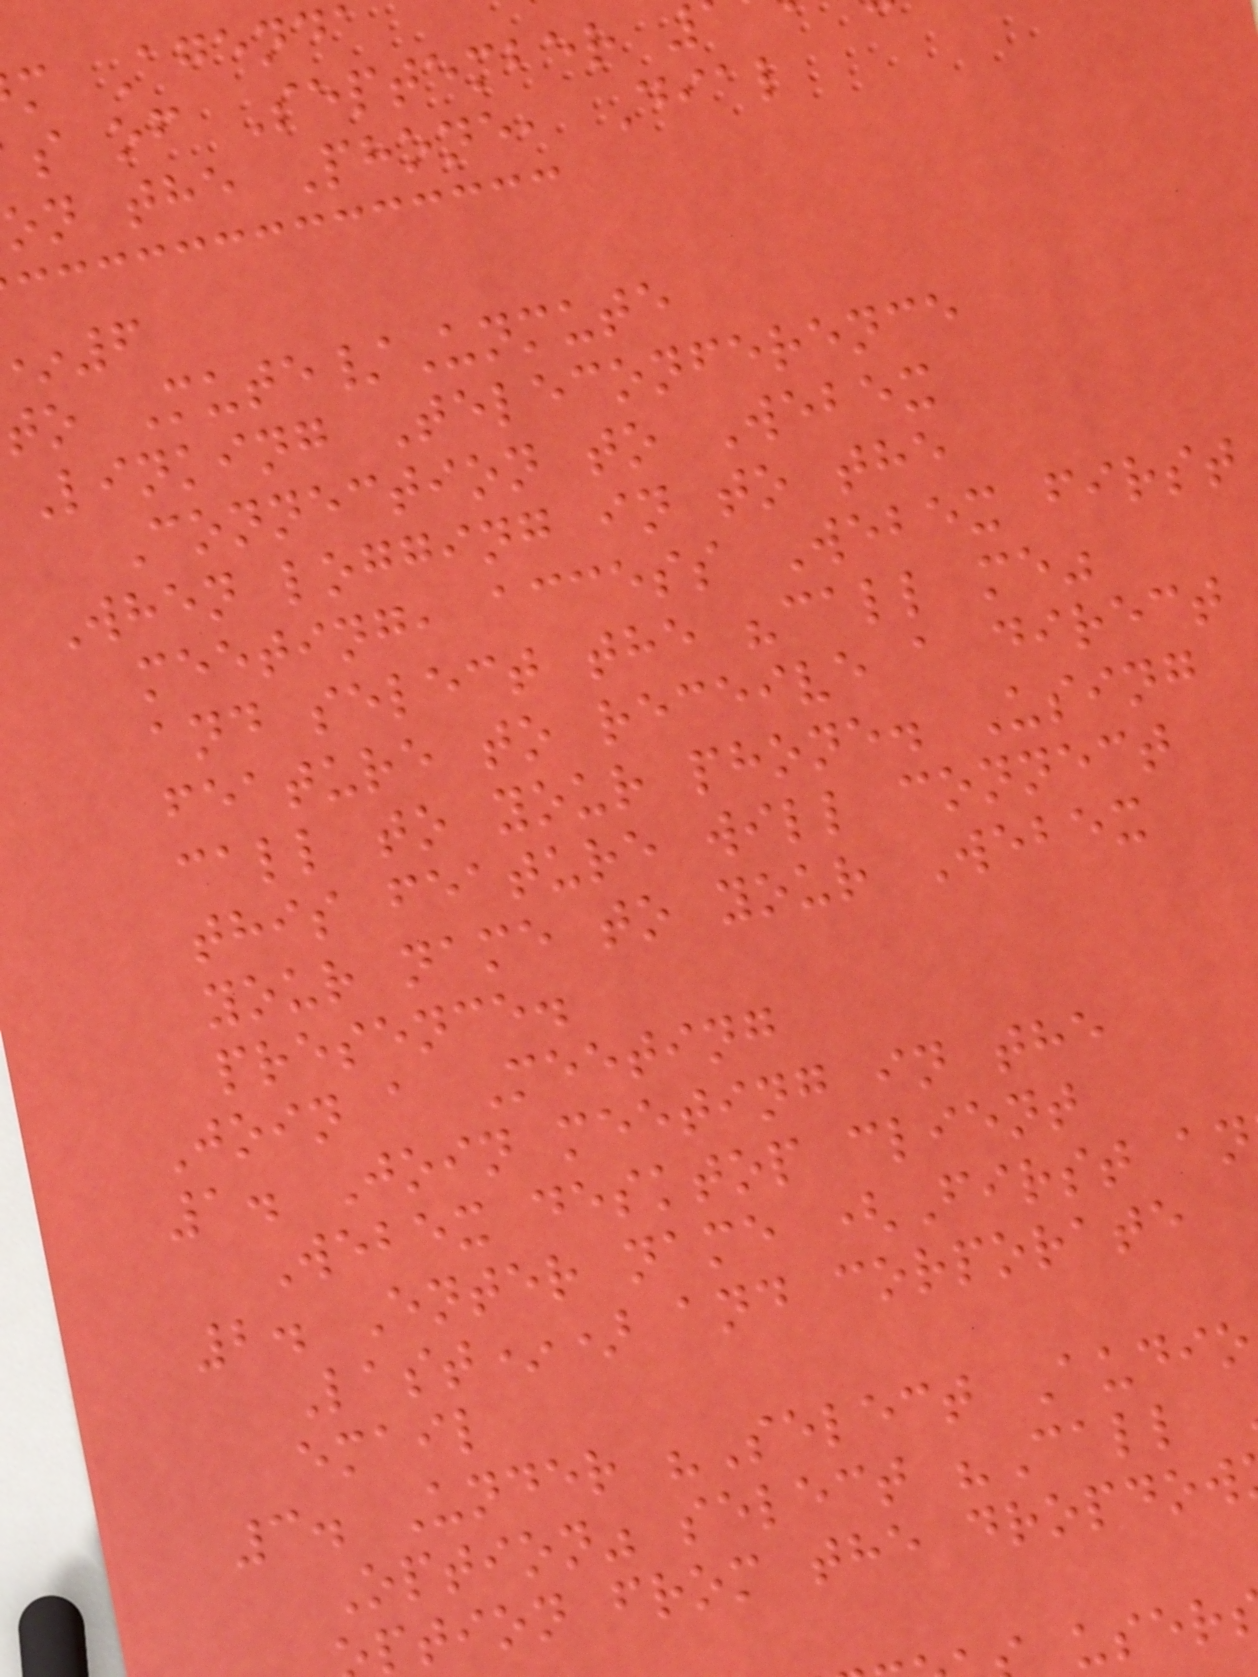m Agenda
s of September
on the Phone, Dial
to Mute/Unmute
Linking Teleconference
Connection to Webex
When logging in to the
meeting, access Webex first
and select the "call me"
feature to receive a direct
call to your phone. Using
this feature will connect
your name to your Webex
presence.
Join a Meeting
1. Join meeting in the
Webex desktop client
2. Enter name (First an
Last*) and corporate
email
3. Under "Select Audio
Option" select "Call
ption from the dropdow
